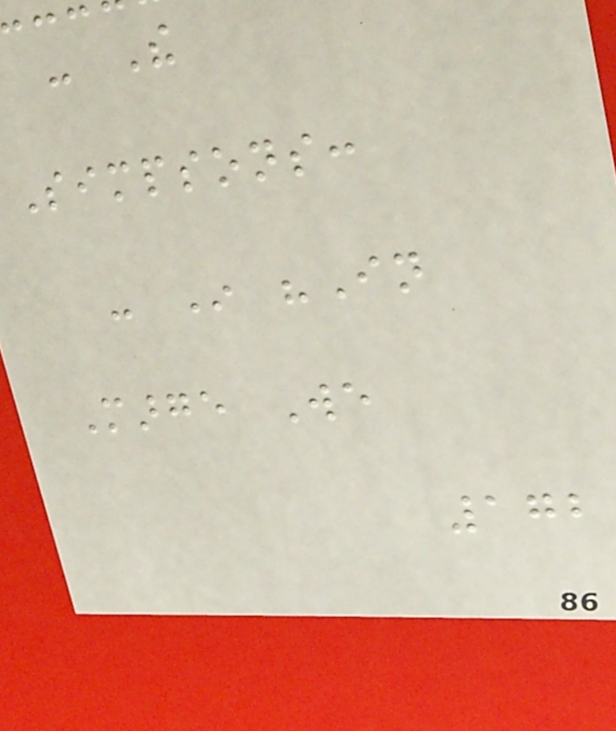- The
Simpsons:
- In "In
Marge We
172
